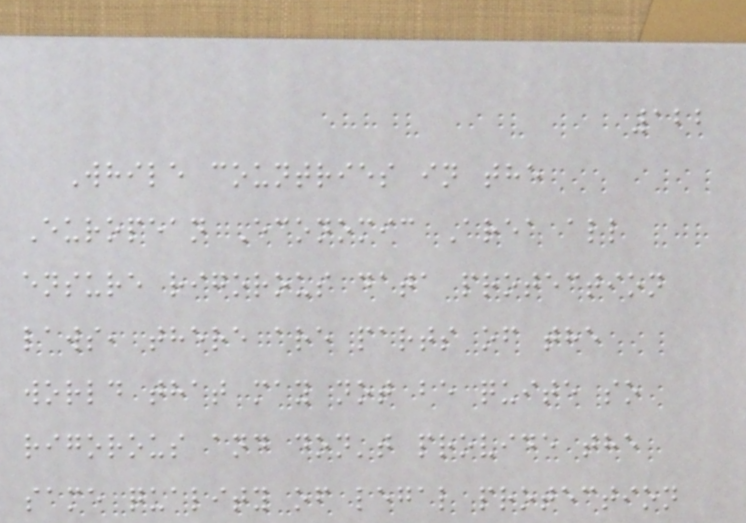122
While countries in the
European Economic Area all
ensure rigorous data protection
laws, there are parts of the
world that may not be quite so
rigorous and don't provide the
same quality of legal protection
